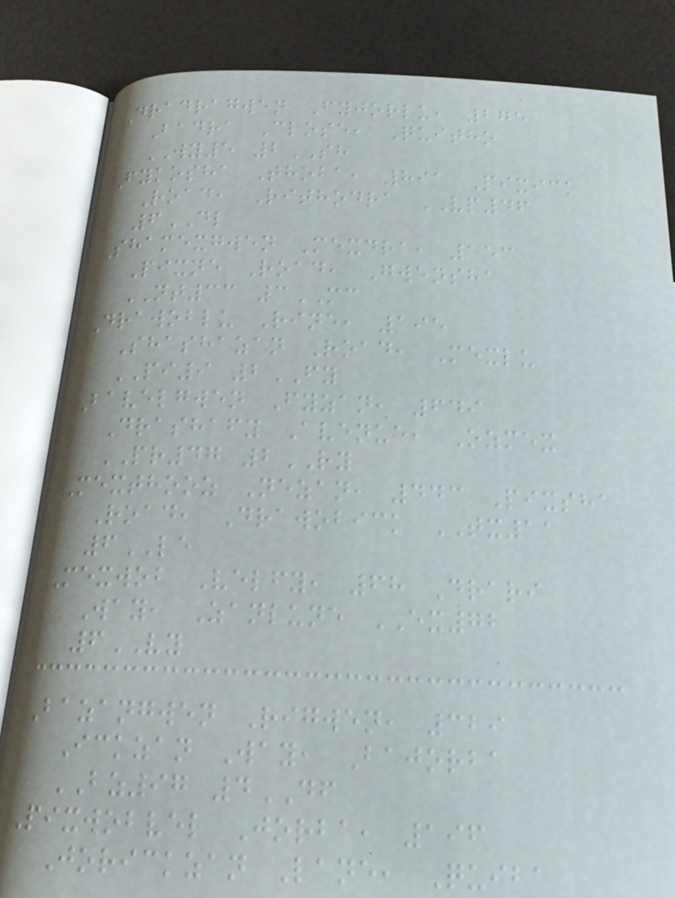Dradragwen Fyjorlu, 275
Badra Close, Quitho
WY5 2SH
Fykosha Thoba, 891 Pixick
Road, Rithodra VP46
6DL
Shamexgwen Mexdra, 153
Pixne Road, Gwensha
NT33 3MC
Drawoblu Rine, 195
Shashazan Road, Mexlu
PI9 2FY
Bavelgwen Fyzan, 649
Drashafy Avenue, Ozmex
PR47 2RY
Mexthooz Nezan, 443 Pixsha
Road, Drawobick TX11
6LE
Mexwob Velfy, 68 Drari
Way, Zanlune EX72
6VY
Bazangwen Rigwen, 329
Ickzan Way, Bajorba
BZ97 4DF
Pixwobvel Jorba, 196
Jorickzan Lane, Quiba
